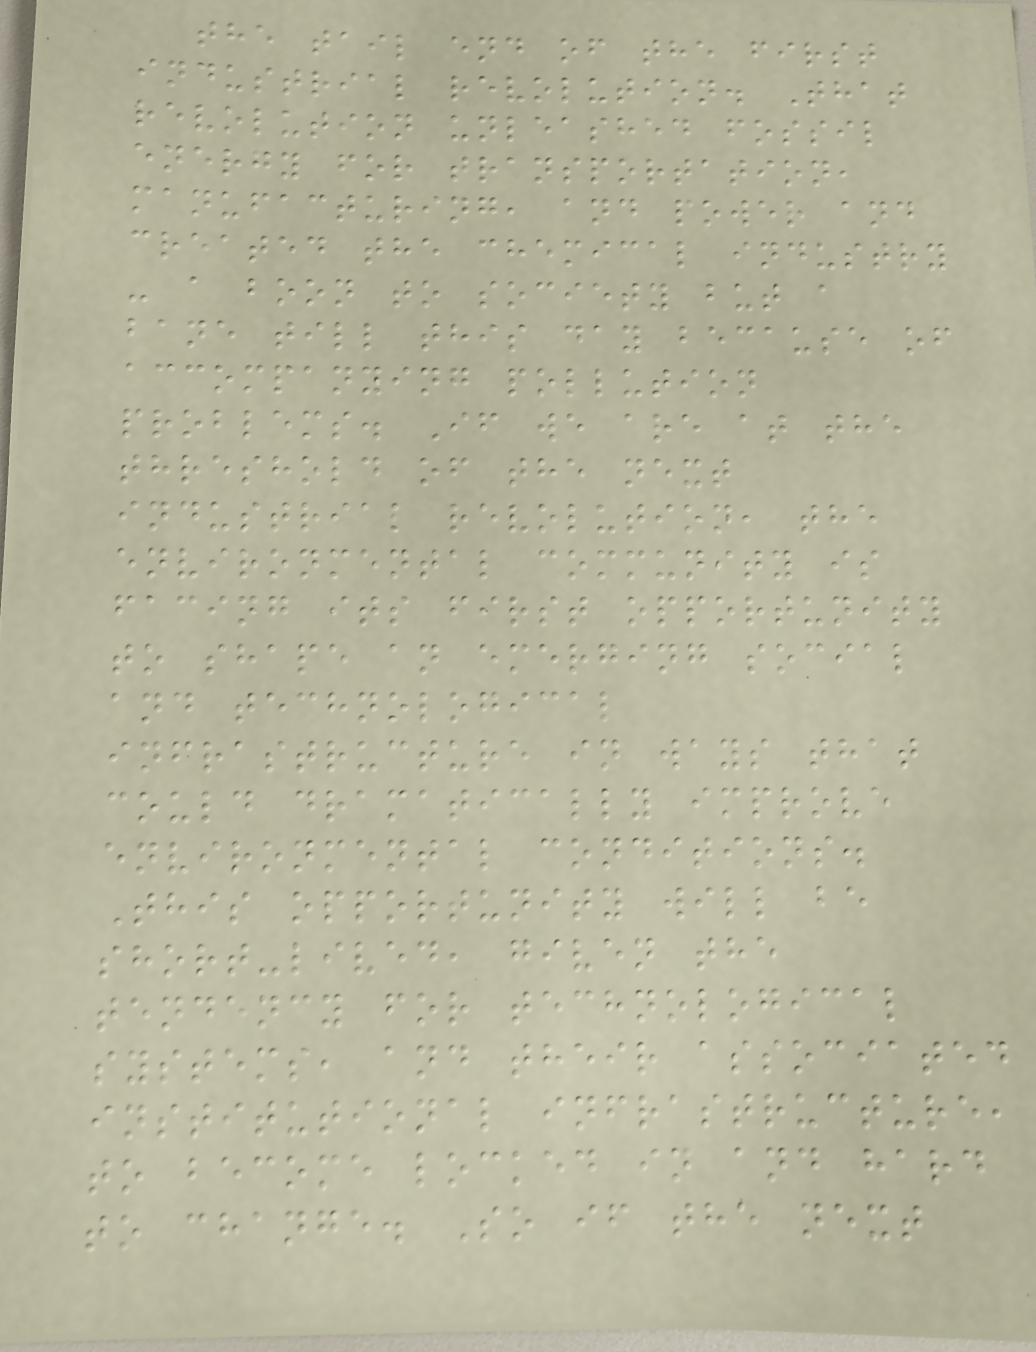the tail end of the first
industrial revolution. That
revolution unleashed fossil
energy for transportation,
manufacturing, and power and
created the chemical industry
- a boon to society but a
bane till this day because of
accompanying pollution
problems. If we are at the
threshold of the next
industrial revolution, the
environmental community is
facing its first opportunity
to shape an emerging social
and technological
infrastructure in ways that
could dramatically improve
environmental conditions.
This opportunity will be
short-lived, given the
tendency for technological
systems, and their associated
institutional infrastructure,
to become locked in and hard
to change. So if the next
